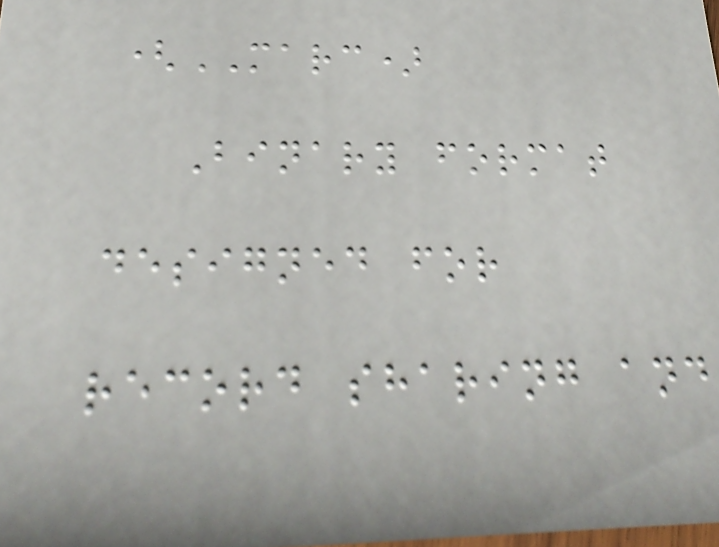(MARC)
Binary format
designed for
record sharing and
